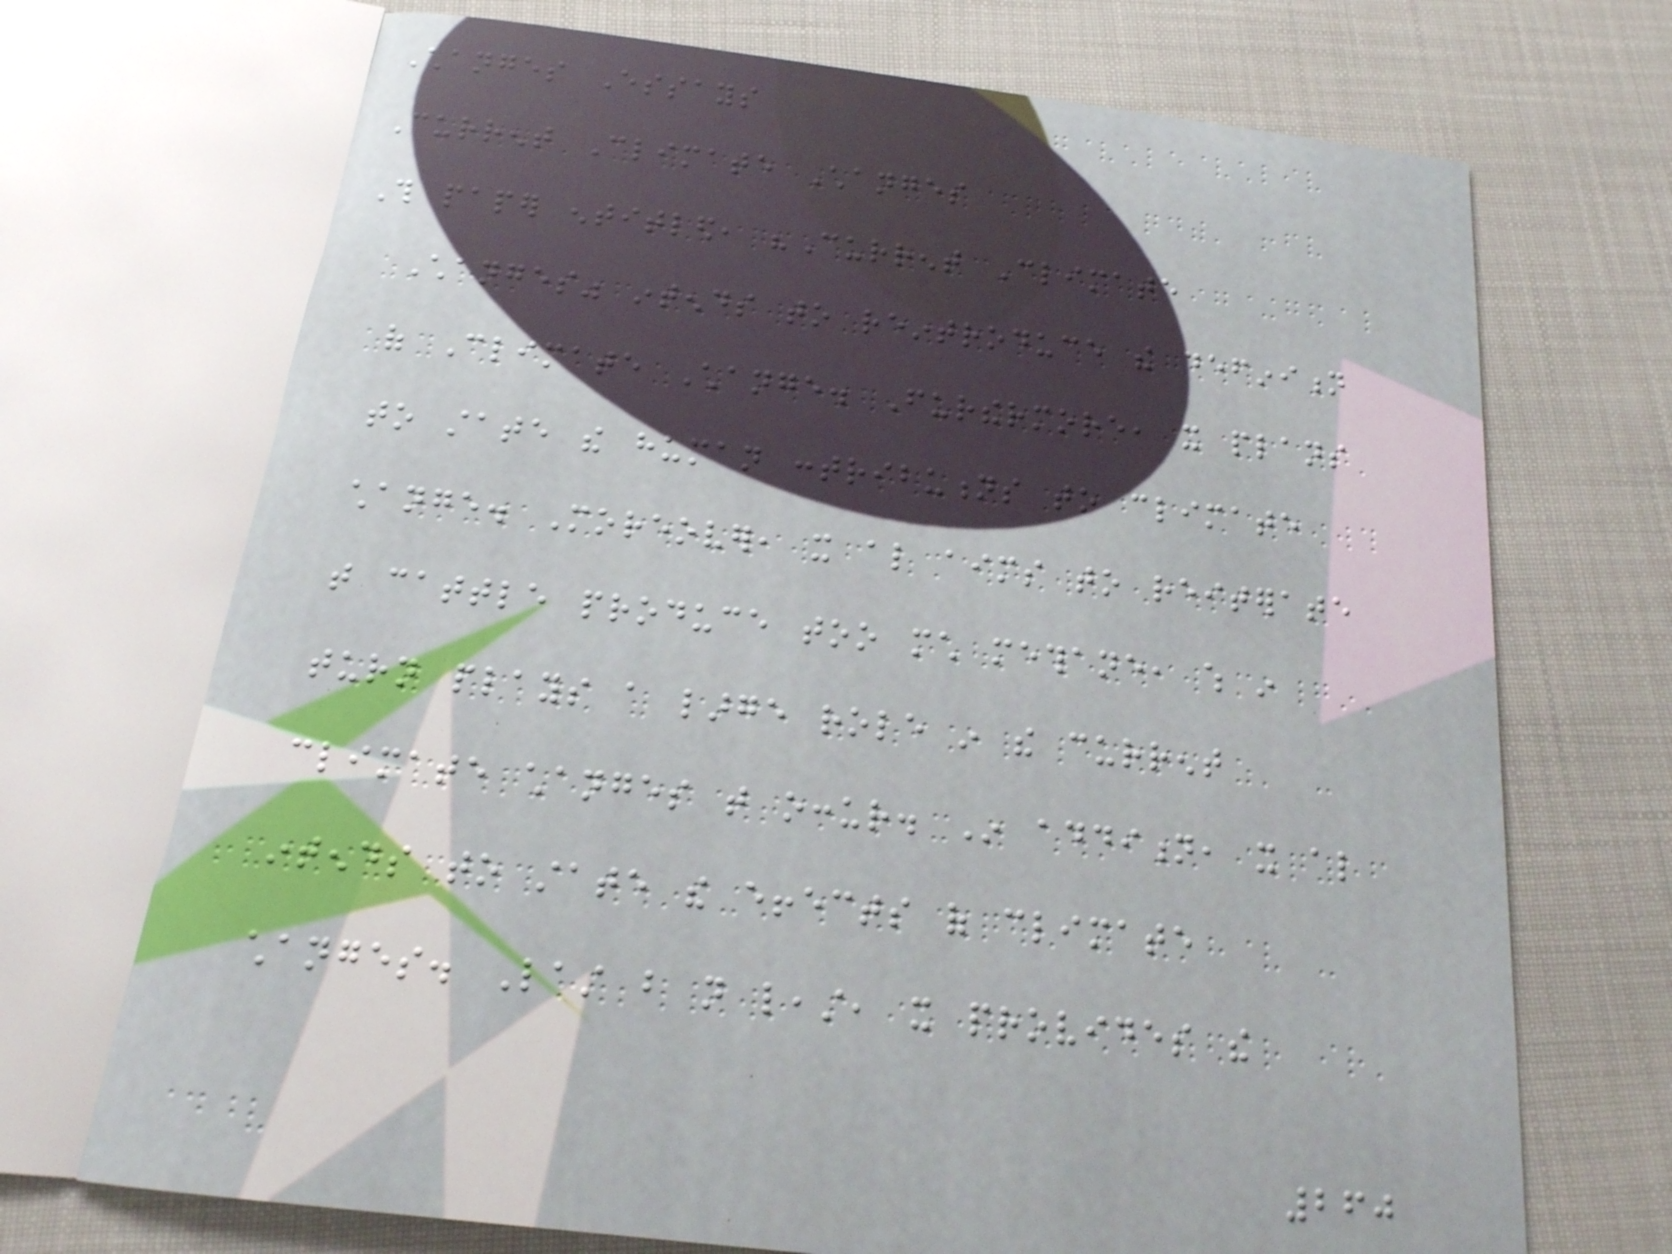Changes Essays
Current Climate Changes
This paper entitled, "Current Climate
Changes" intends to reintroduce the definition
of Climate Change. Furthermore, it plans
to state the human contributions to climate
change. Moreover, it also aims to reiterate
that cattle produce too much methane, which in
turn plays a large role in the current
climate changes that occur. In addition, it also
intends to state the effects of climate
changes. Last but not least, it provides the
260
